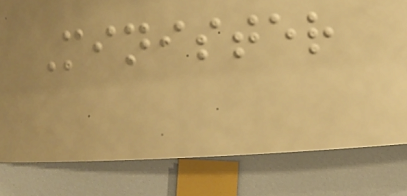Minister
